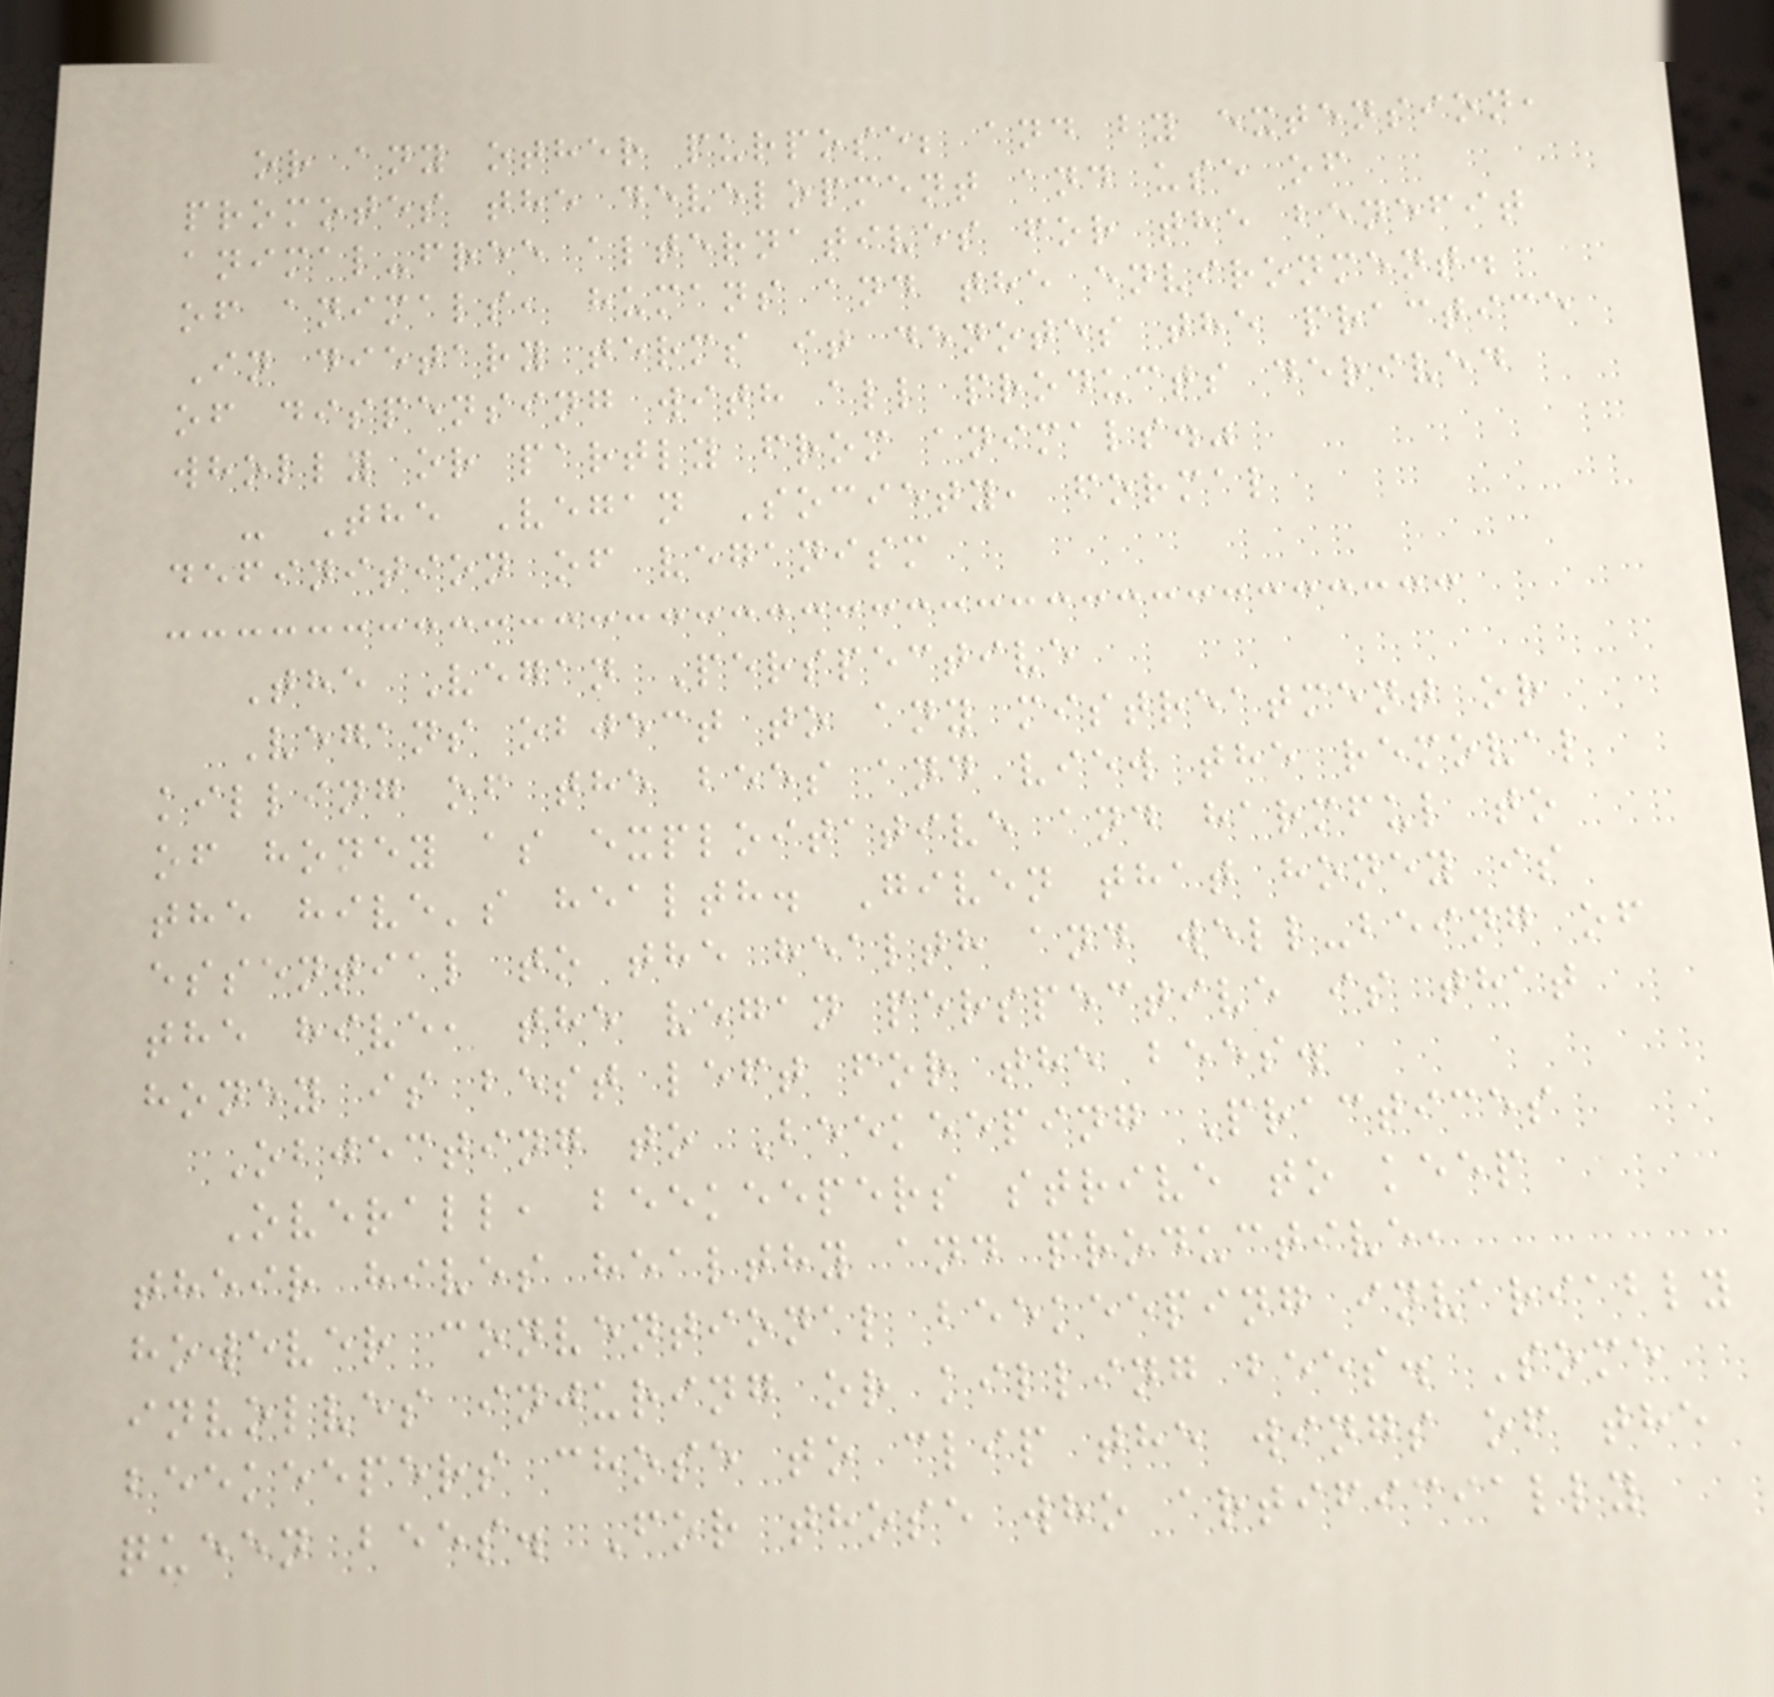or any other purpose; and by extension,
promotes the development and use of
animal-free alternatives for the benefit
of animals, humans and the environment.
In dietary terms it denotes the practice
of dispensing with all products derived
wholly or partly from animals."
- The Vegan Society, formal
definition of veganism
The Vegan Perspective
Vegans object to any mistreatment or
killing of the bees and view the removal
of honey as exploitative and harmful to
the hive's health. Given that honey is
essential to the health and well-being of
the hive, the vegan perspective is that
honey is best left for the bees.
Objecting to Beekeeping Practices
Overall, beekeepers strive to keep
their hives healthy and productive,
however conventional beekeeping invariably
involves injuring or killing bees. Some
beekeepers chose to clip the wings of the
queen bees. For those who artificially
